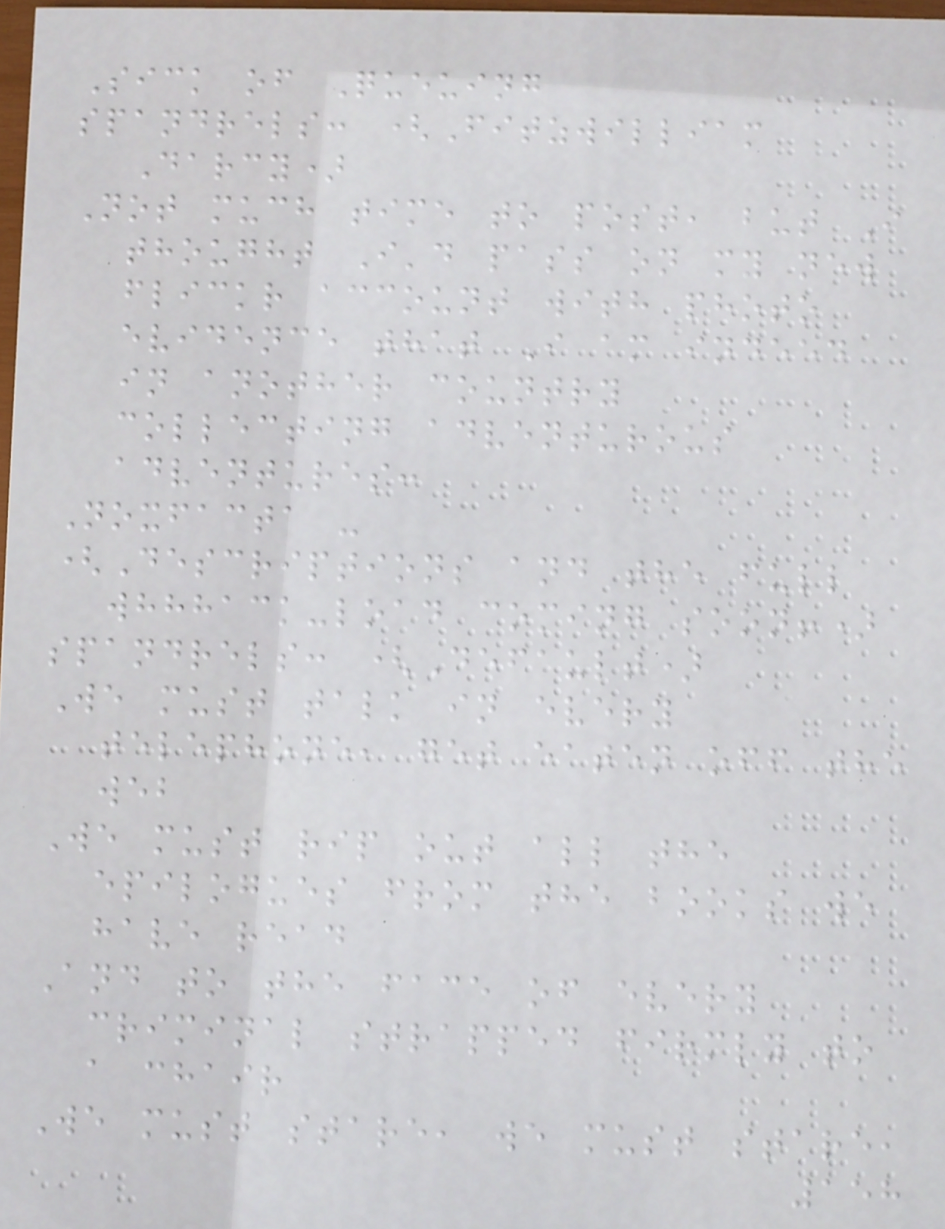Sick of Queuing
spandrels: (Fitzwilliam
Darcy)
Not much time to post, but I
thought I'd pass on my new
flickr account with photo
evidence that I am indeed
in another country
collecting adventurous
adventures:
Noxfacta -
(Descriptions and the full
whhhack-load coming soon!)
spandrels: (Default)
We must talk in every
telephone, get eaten off the
web
We must rip out all the
epilogues from the books we
have read
And to the face of every
criminal strapped firmly to
a chair
We must stare, we must stare,
158
